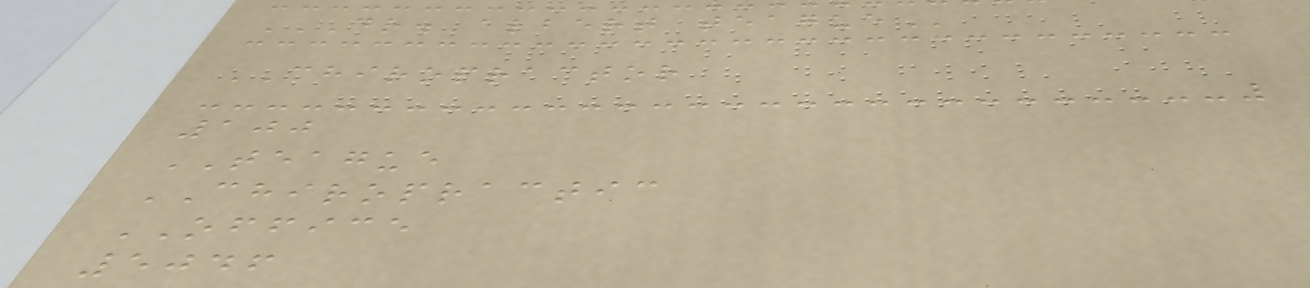DR. ALBERT TEAGUE
CHIROPRACTOR
100
TEAGUE
CHIROPRACTIC
OFFICE
5046
